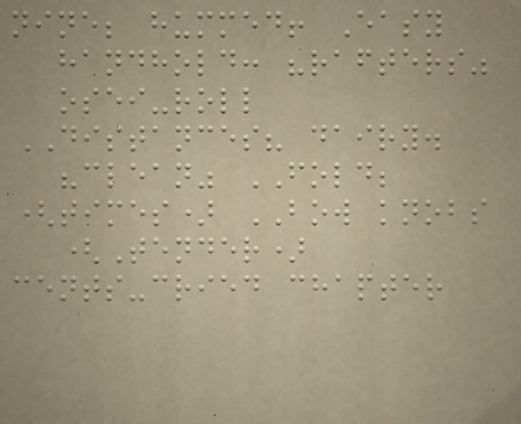nine; hummed! Easy
handhold: "rafters"
osei-roll
DISTANCES? dairy.
"clean" FOLD;
(times) BOW knobs
(Tender)
cents-cried chapter
